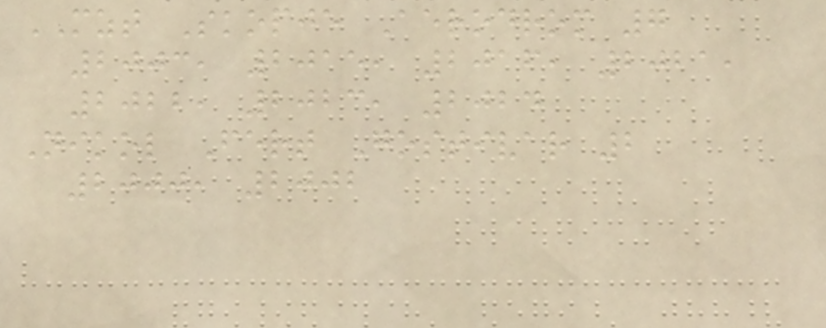MZT Skopje Aerodrom 7
2003, 2015, 2016, 2021,
2022, 2023, 2024
Nikol Fert Gostivar 2
2000, 2002
